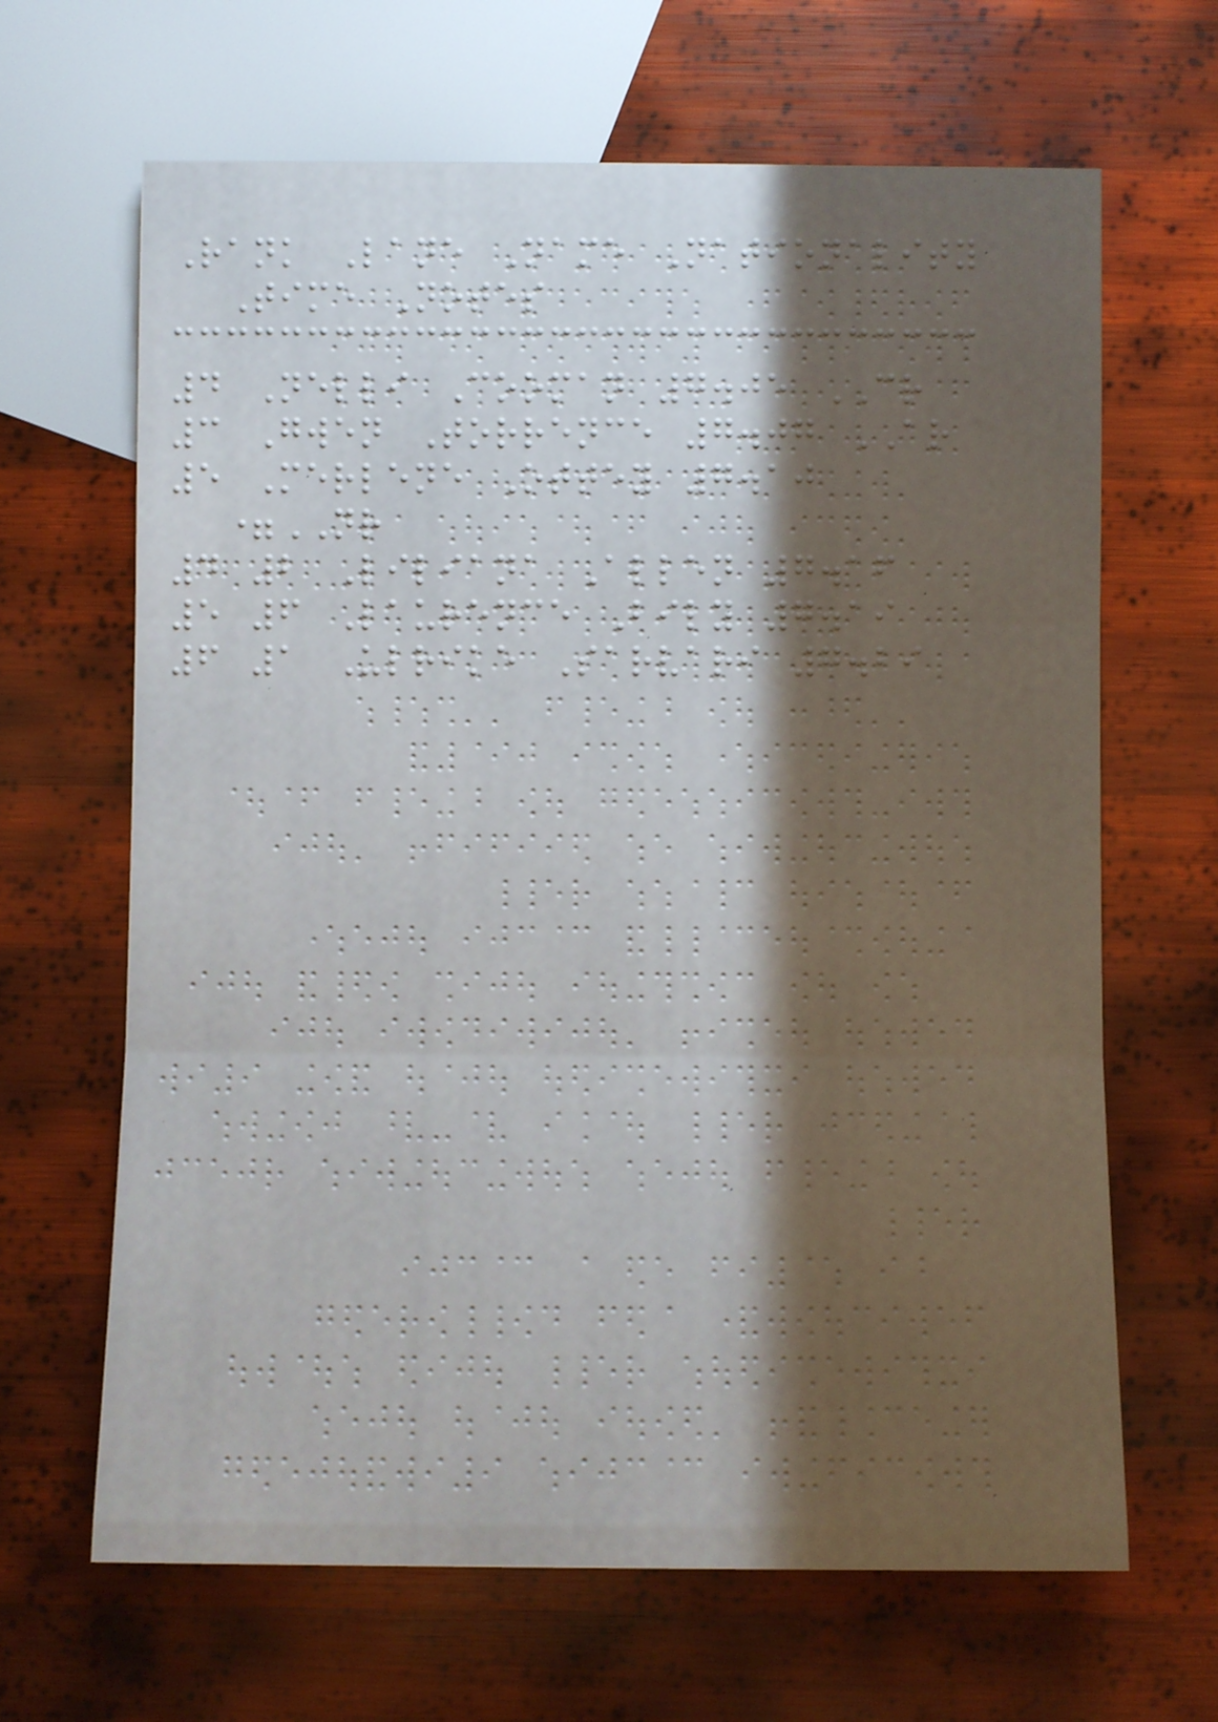Rank Lane Name Nationality
Time Notes
4 Nelli Cooman 7.05 CR
3 Gwen Torrence 7.07 AR
5 Merlene Ottey 7.10
=NR
4 2 Liliana Allen 7.16
5 6 Laurence Bily 7.19
6 1 Ulrike Sarvari 7.29
